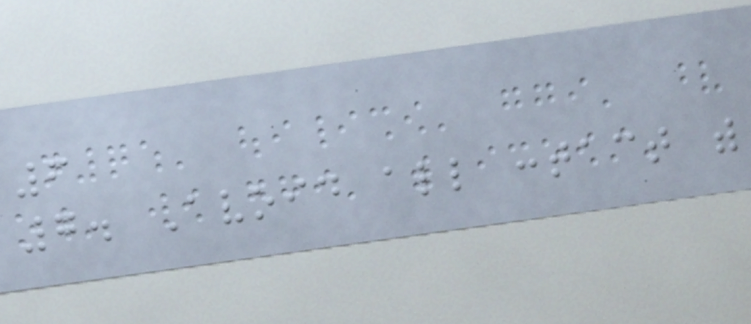6
7. Avoid all contact with
